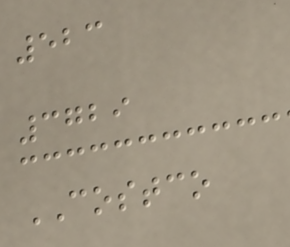523
3729
COSTCO
